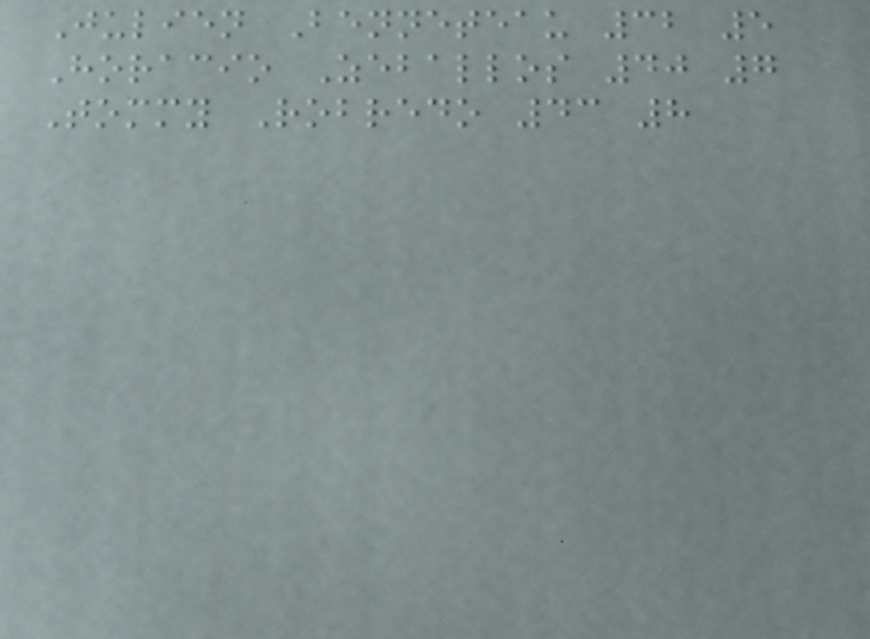Julien Benneteau 32 5
Horacio Zeballos 40 7
Tommy Robredo 43 8
